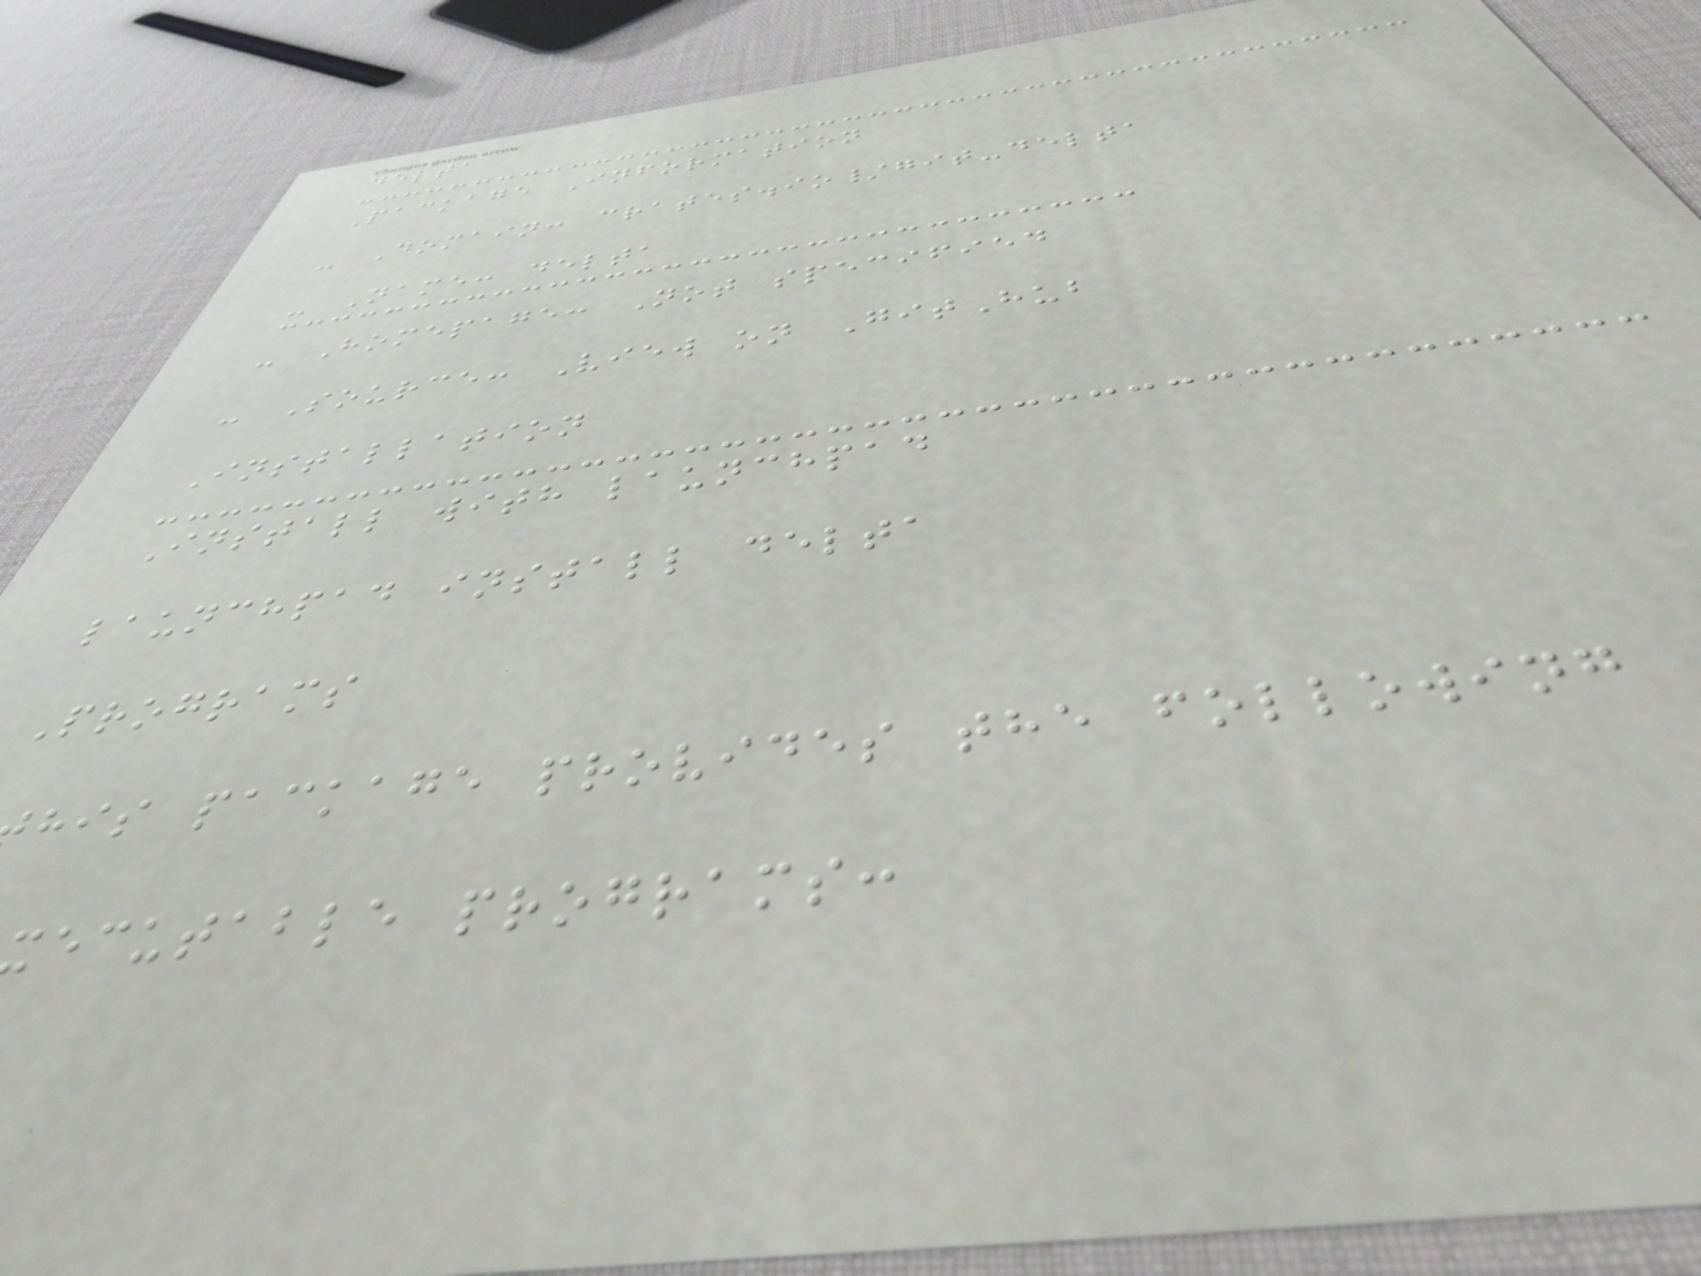delta
Package Information
- Domain: crates.io/git-delta
- Name: delta
- Homepage: Not specified
- Source: View on GitHub
Installation
Install with launchpad
launchpad install delta
Programs
his package provides the following
ecutable programs:
